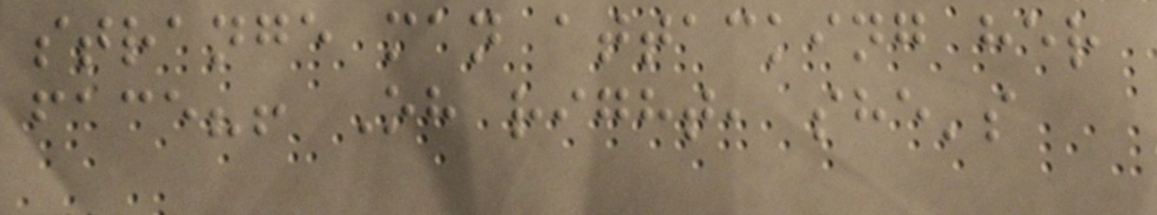strange man attacking her
face?! Oh right, she's
